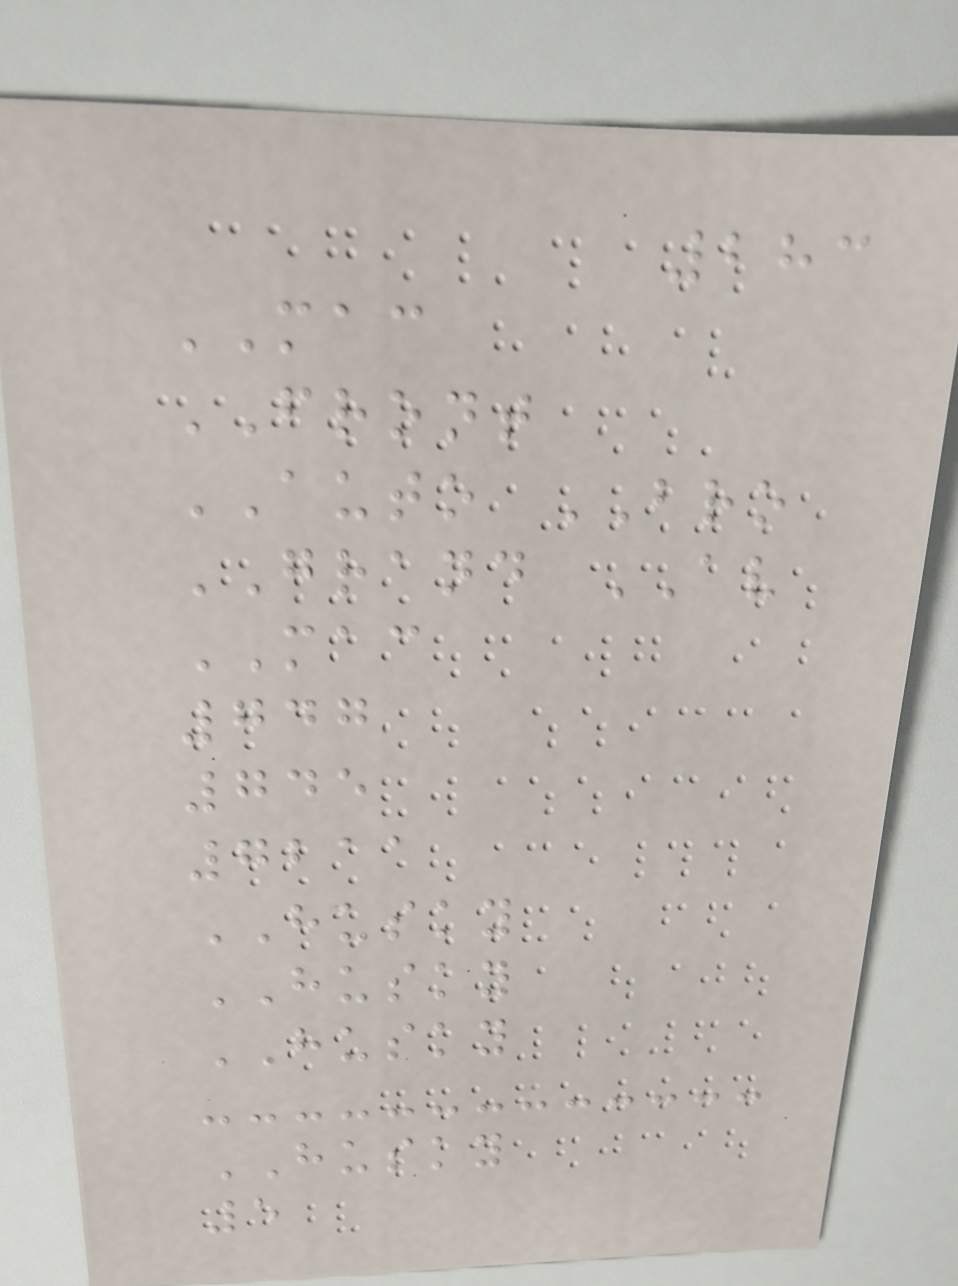283
MAC
FRONT
AUTO BRO
GRAND AV
MAC
747
745
7211
HUSKY
HUSKY
HUSKY
HUSKY
5
